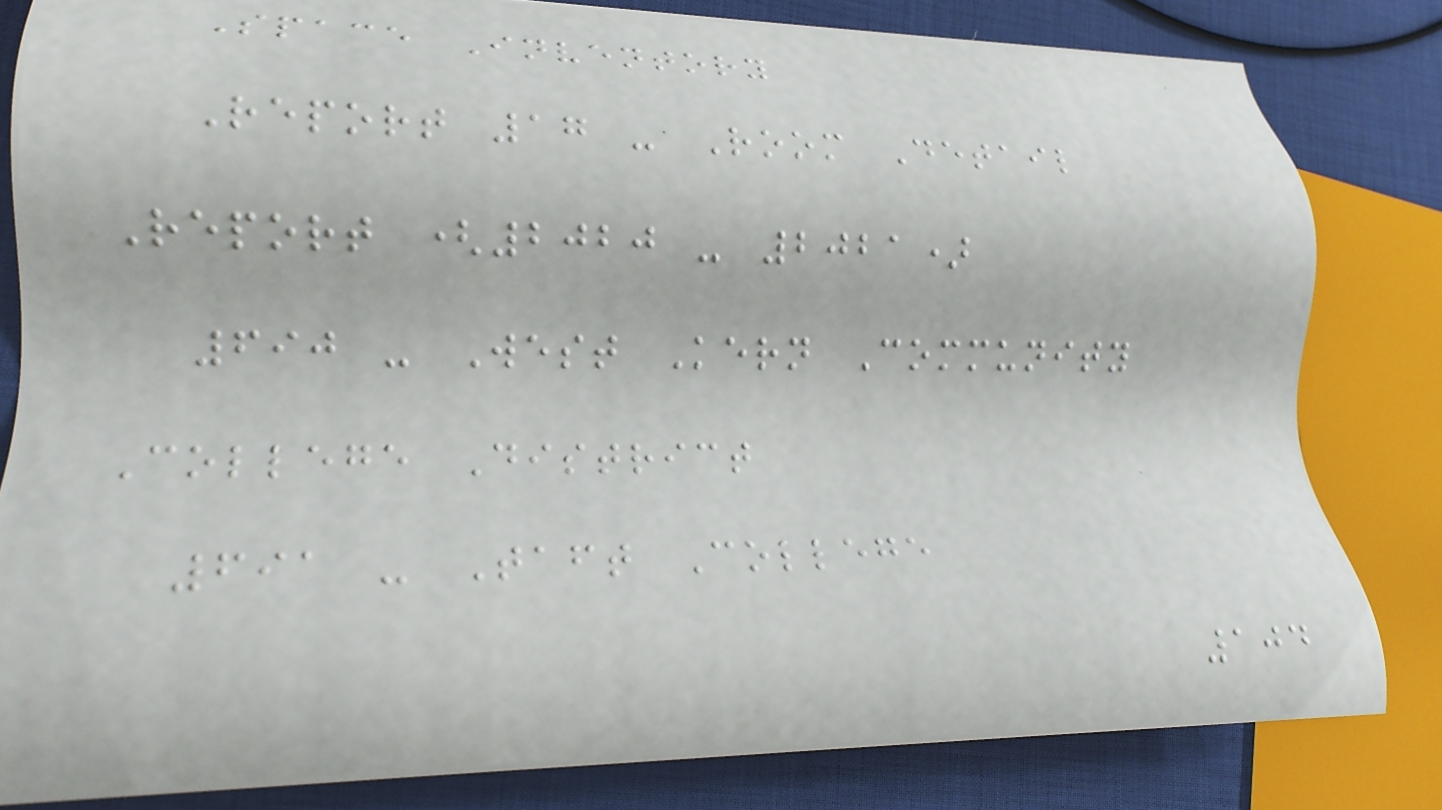Space Inventory
Report 17 - Room Detail
Report (2020 - 2021)
690 - West Kern Community
College District
691 - Taft College
104
